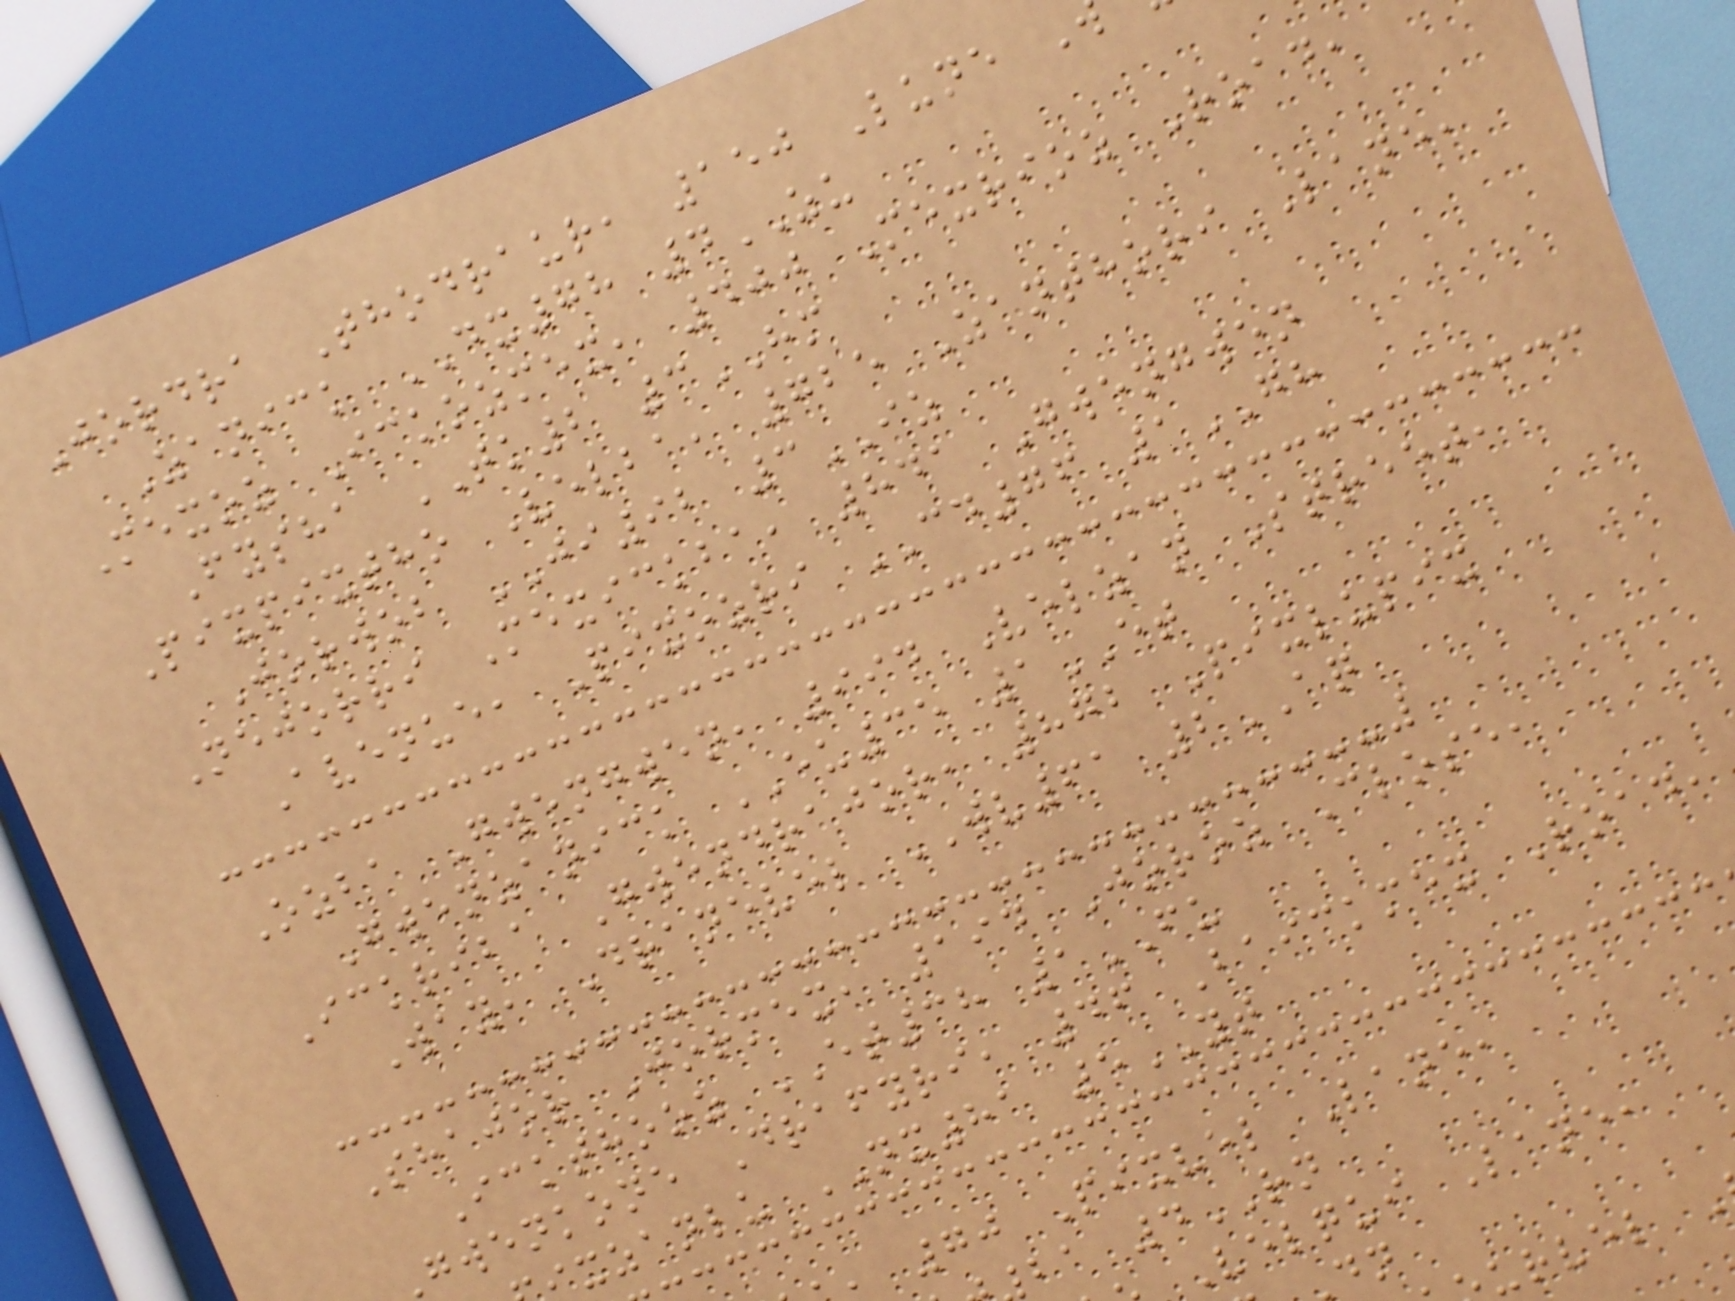Jordra Thodraur, 150 Lune
Zanick DX78 4ZU
Mexoz Ickozmex, 400 Mexrioz Road,
Fysha TK2 3HM
Pixpixtho Velba, 725 Zanthori Lane,
Jorwob JI92 3IZ
Nejorri Mexickba, 841 Gwengwen
Avenue, Pixozri CD76 1GH
Ozba Gwengwen, 994 Velzan Street,
Gwenzanick EU35 1ET
Ickriba Gwendrajor, 872 Pixlupix
Way, Dranevel WV61 2AQ
Shajor Jormex, 194 Joroz Close,
Ickthooz ET38 1FU
gwenkone Drafyri, 46 Baickmex Road,
xzanlu NX81 5YT
70 Pixvel Lane,
ba 4RN
Velqui Lane,
